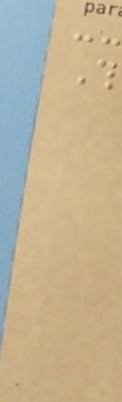This
